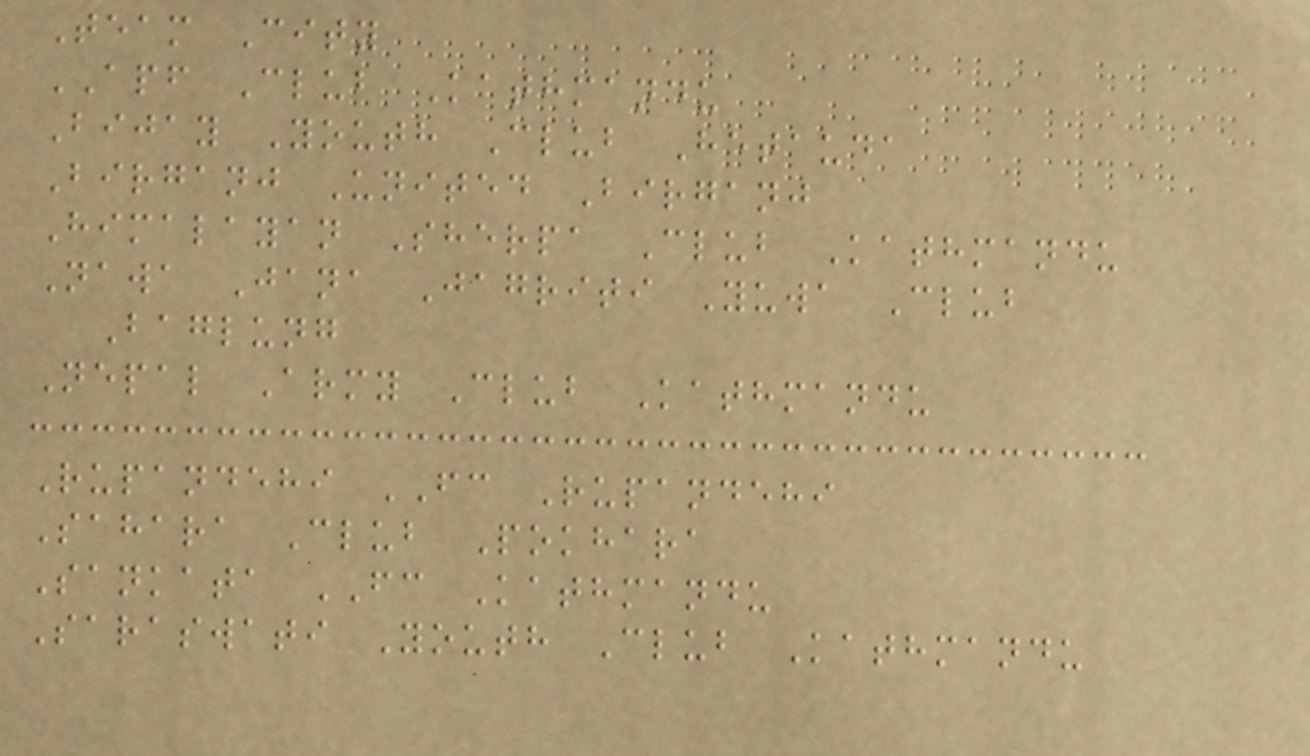Team City
APF Club Kathmandu
Bijay Youth Club Hetauda
Birganj United Birganj
Himalayan Sherpa Club Kathmandu
Nawa Jana Jagriti Yuwa Club
Baglung
Nepal Army Club Kathmandu
Rupandehi FC Rupandehi
Sahara Club Pokhara
Sankata FC Kathmandu
Saraswati Youth Club Kathmandu
